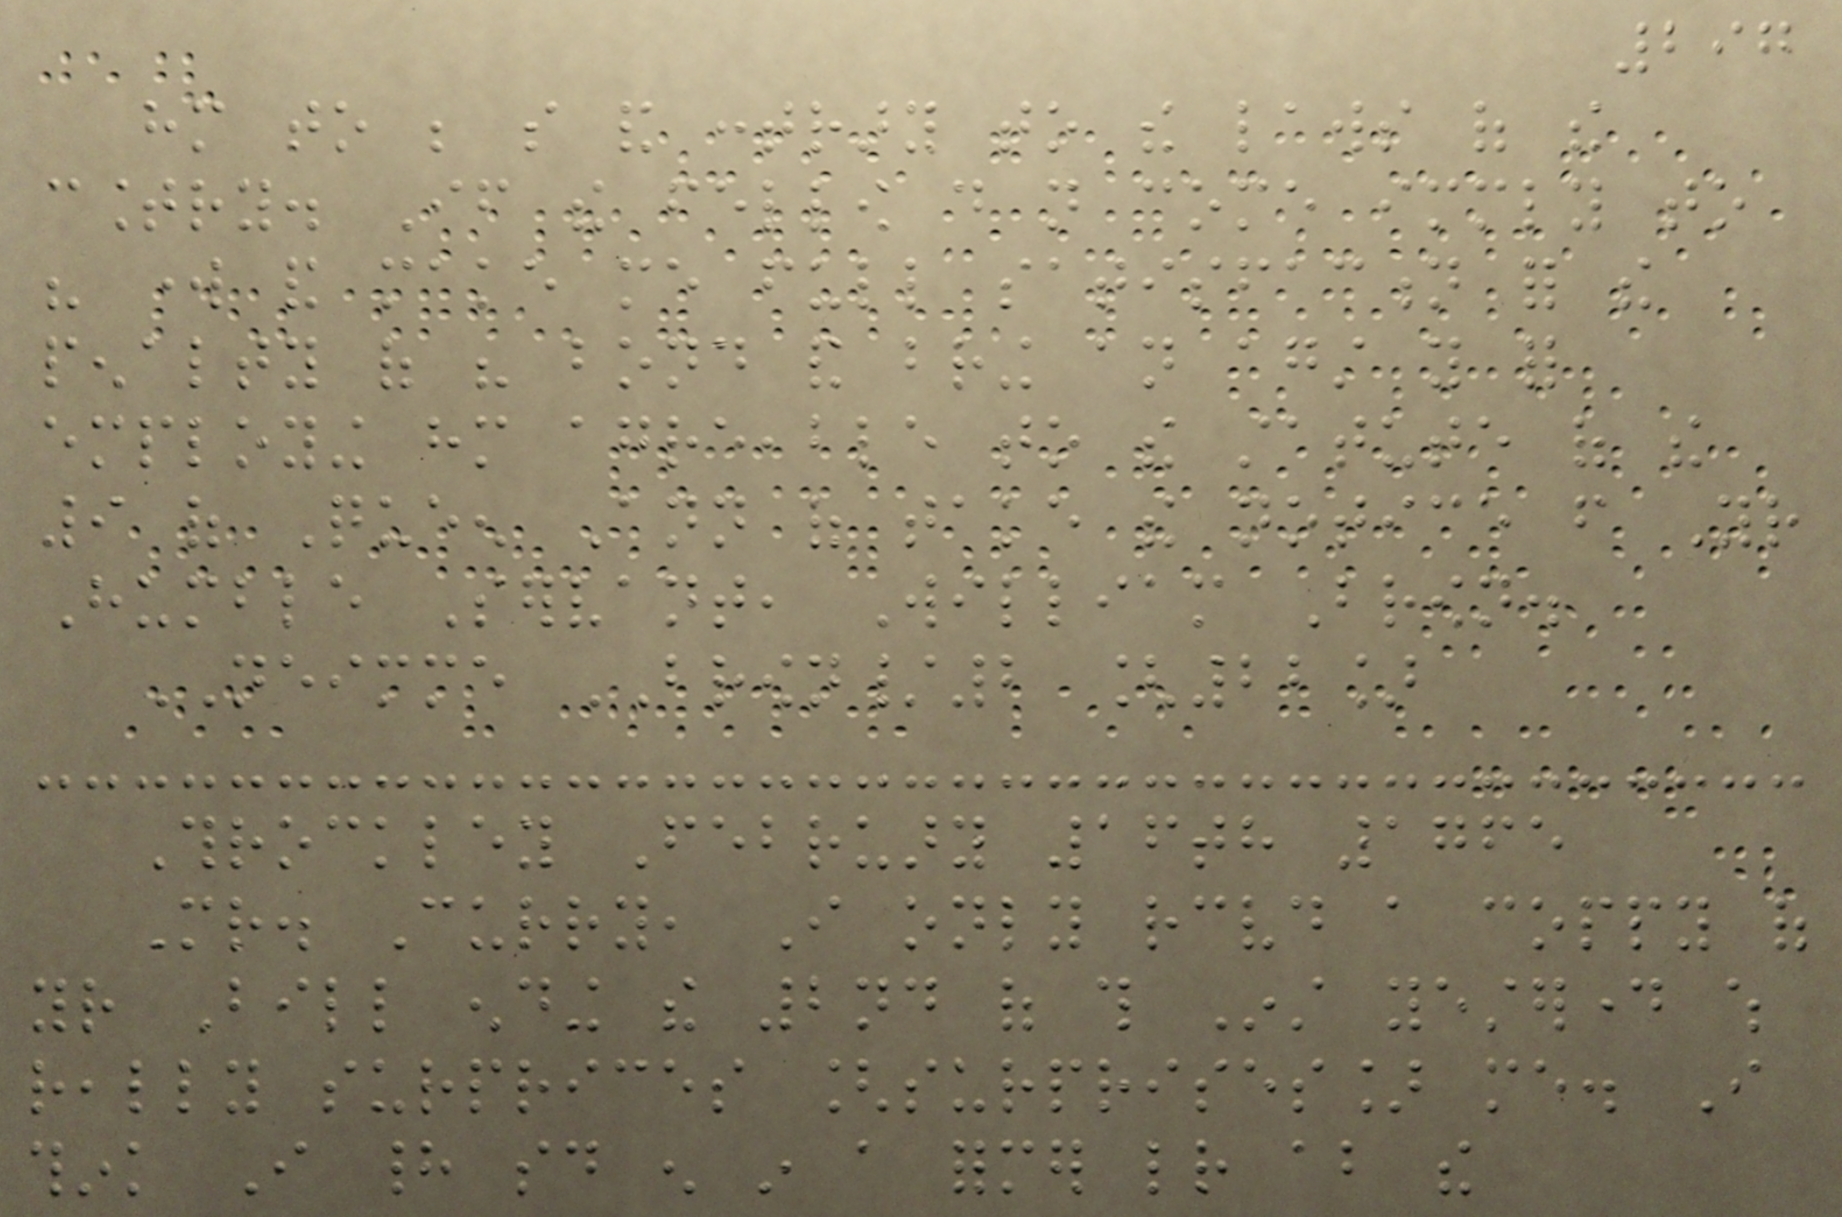297
him to be so and contrary to the laws of the
country. If the fellow do not come immediately to
his work and make me full satisfaction for the
penalty of his bond and bring an against you for
employing him agreeable to the statute of the
9 of Queen Ann of take the notice from Your
Humble Servant, William Brown.
NEIMME BROWN/2 [22]
Throckley February 16th 1765
Mr. Curry, I only received a coppy of
your Bill ending the 2nd of this Inst yesterday which
really surprices [surprises] me. I
think I had said enough in a former letter about the
